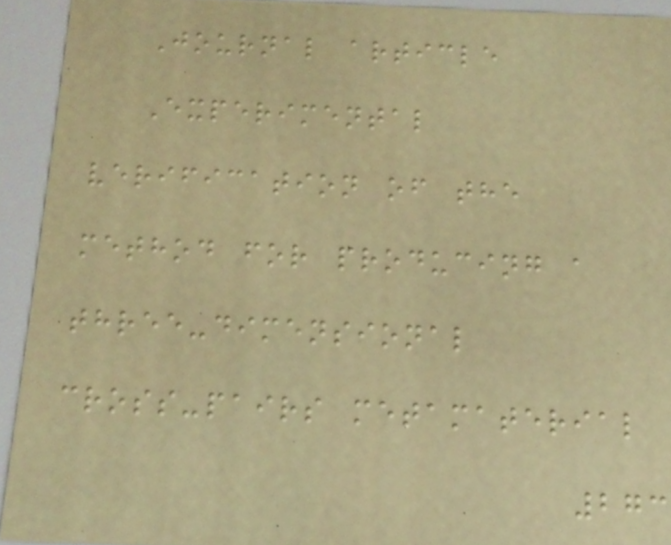Journal article
Experimental
verification of the
method for producing a
three-dimensional
cross-pairs metamaterial
273
